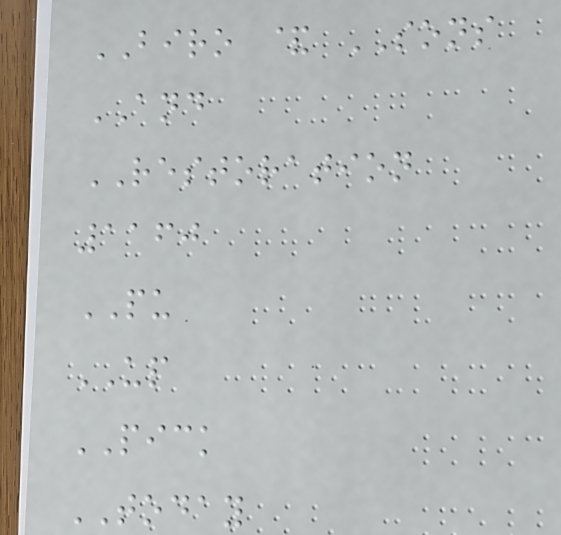BIRO & SONS
AND
RESTORATION
1160
PU
UP
PICK
TODAY
